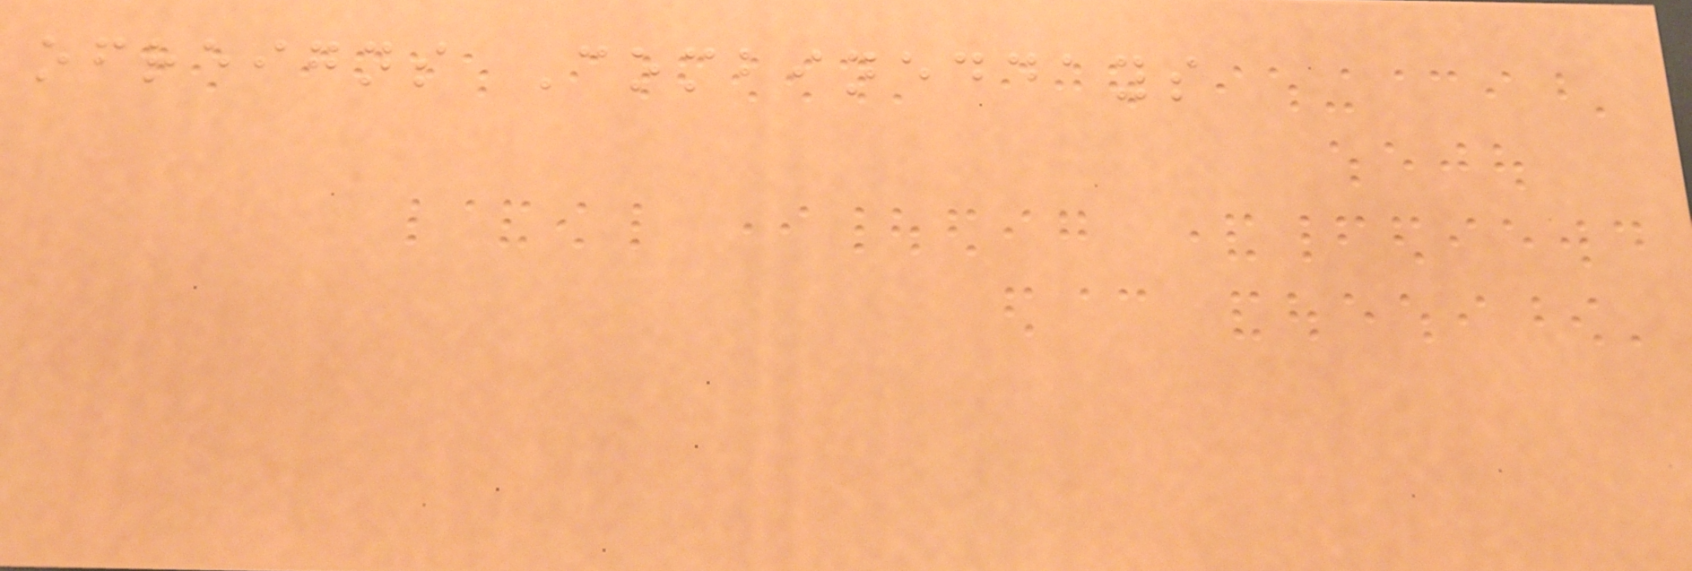ofreigns Combineddays
